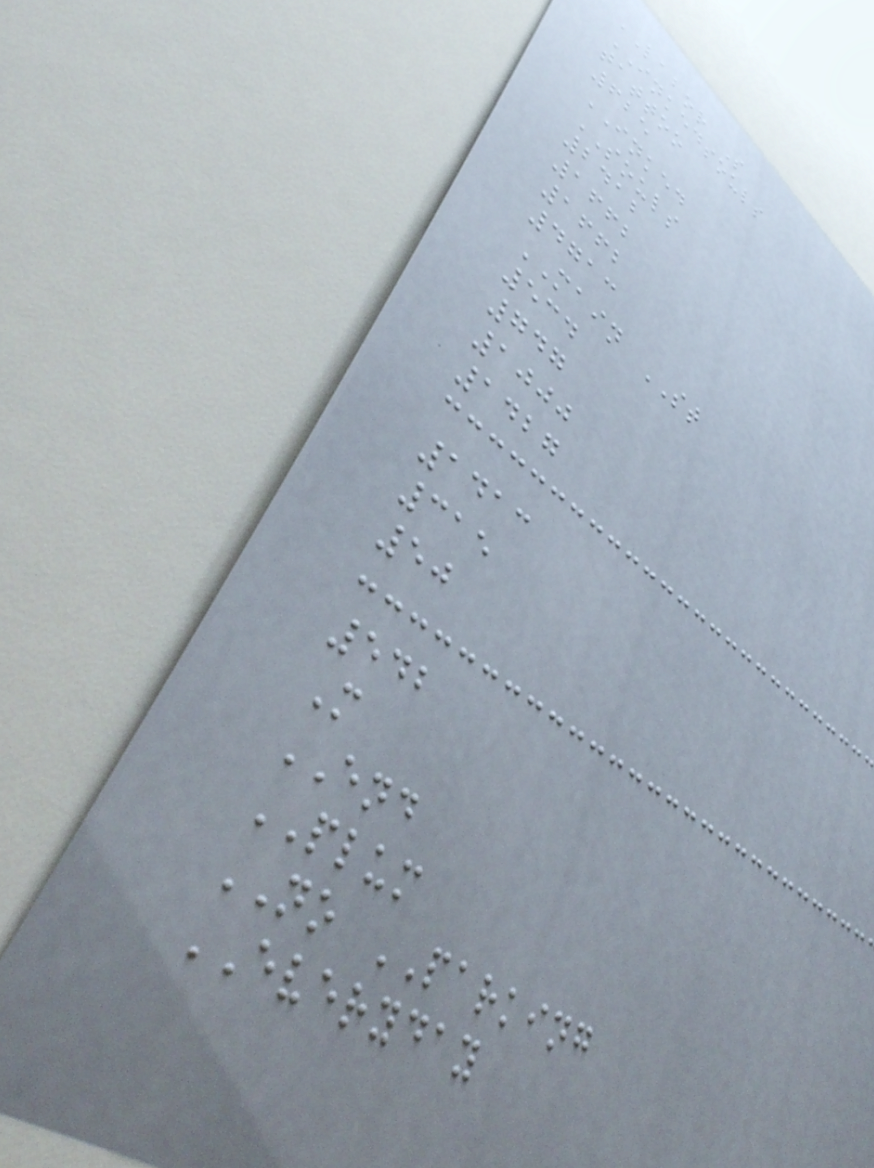LABOR S
INKEDSOULS
tattoo
625
INKED
SOULS
2412
1662
1662
4713
MAIN ST
534
747
1000
1427
1413
315
50
542
M
END
PLUM
NO PARKING
EVERYDAY
